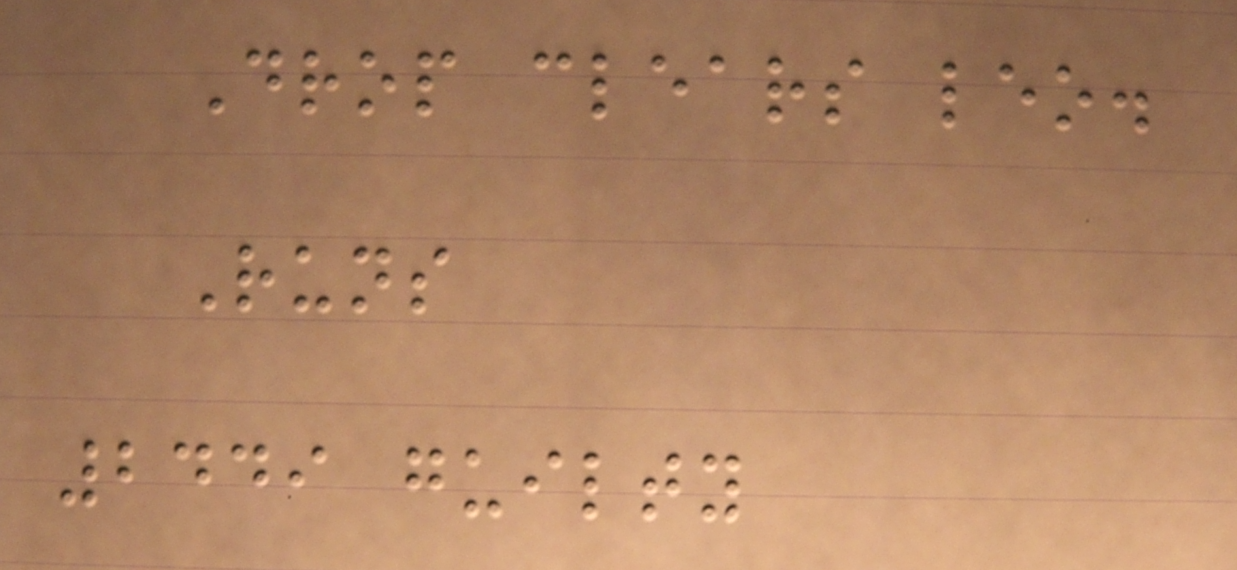Drop clears leo.
Runs
2449 guilty
